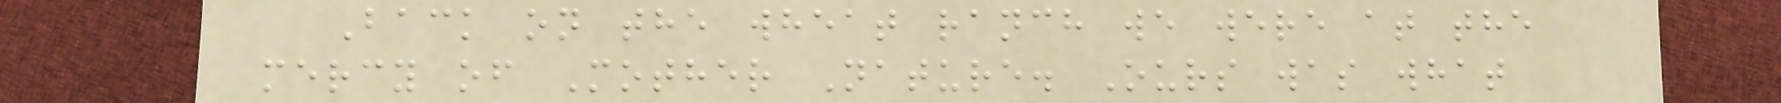Back on the wheat ranch we were at the
mercy of Mother Nature. Ours was what
